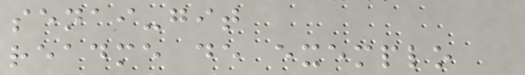senai-git
readme de exemplo
